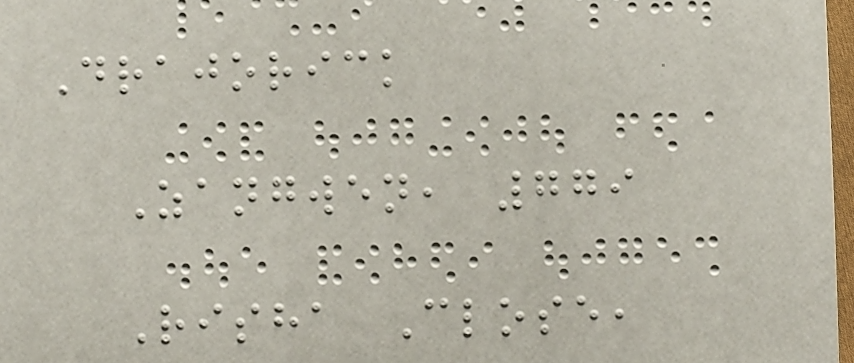Drajorick
Zangwen, 779
Risha Close,
